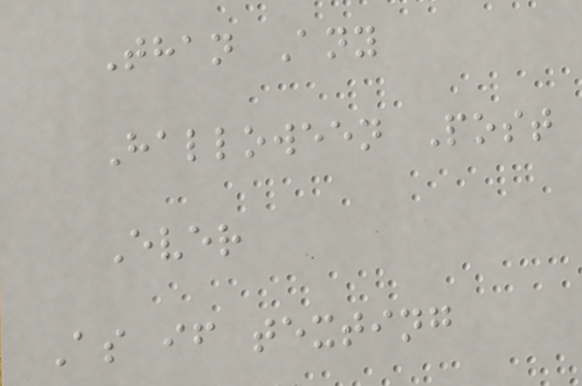Than Any
Halloween Post
Ever
As if texting
